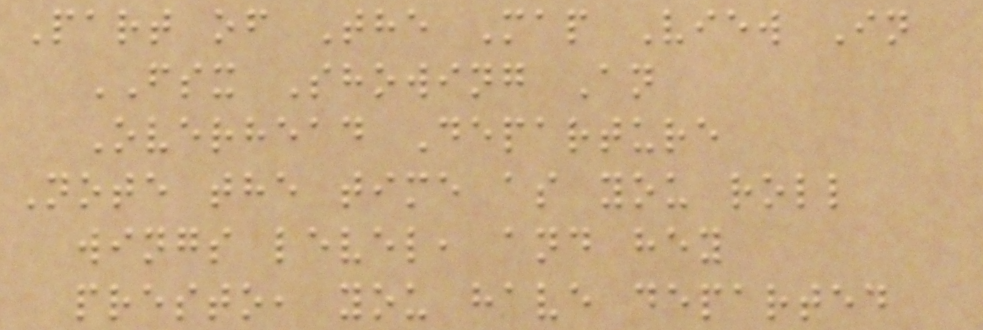Part of The Map View In
FSX Showing An
Overhead Departure
Note the time as you roll
wings level, and hey
presto, you have departed
